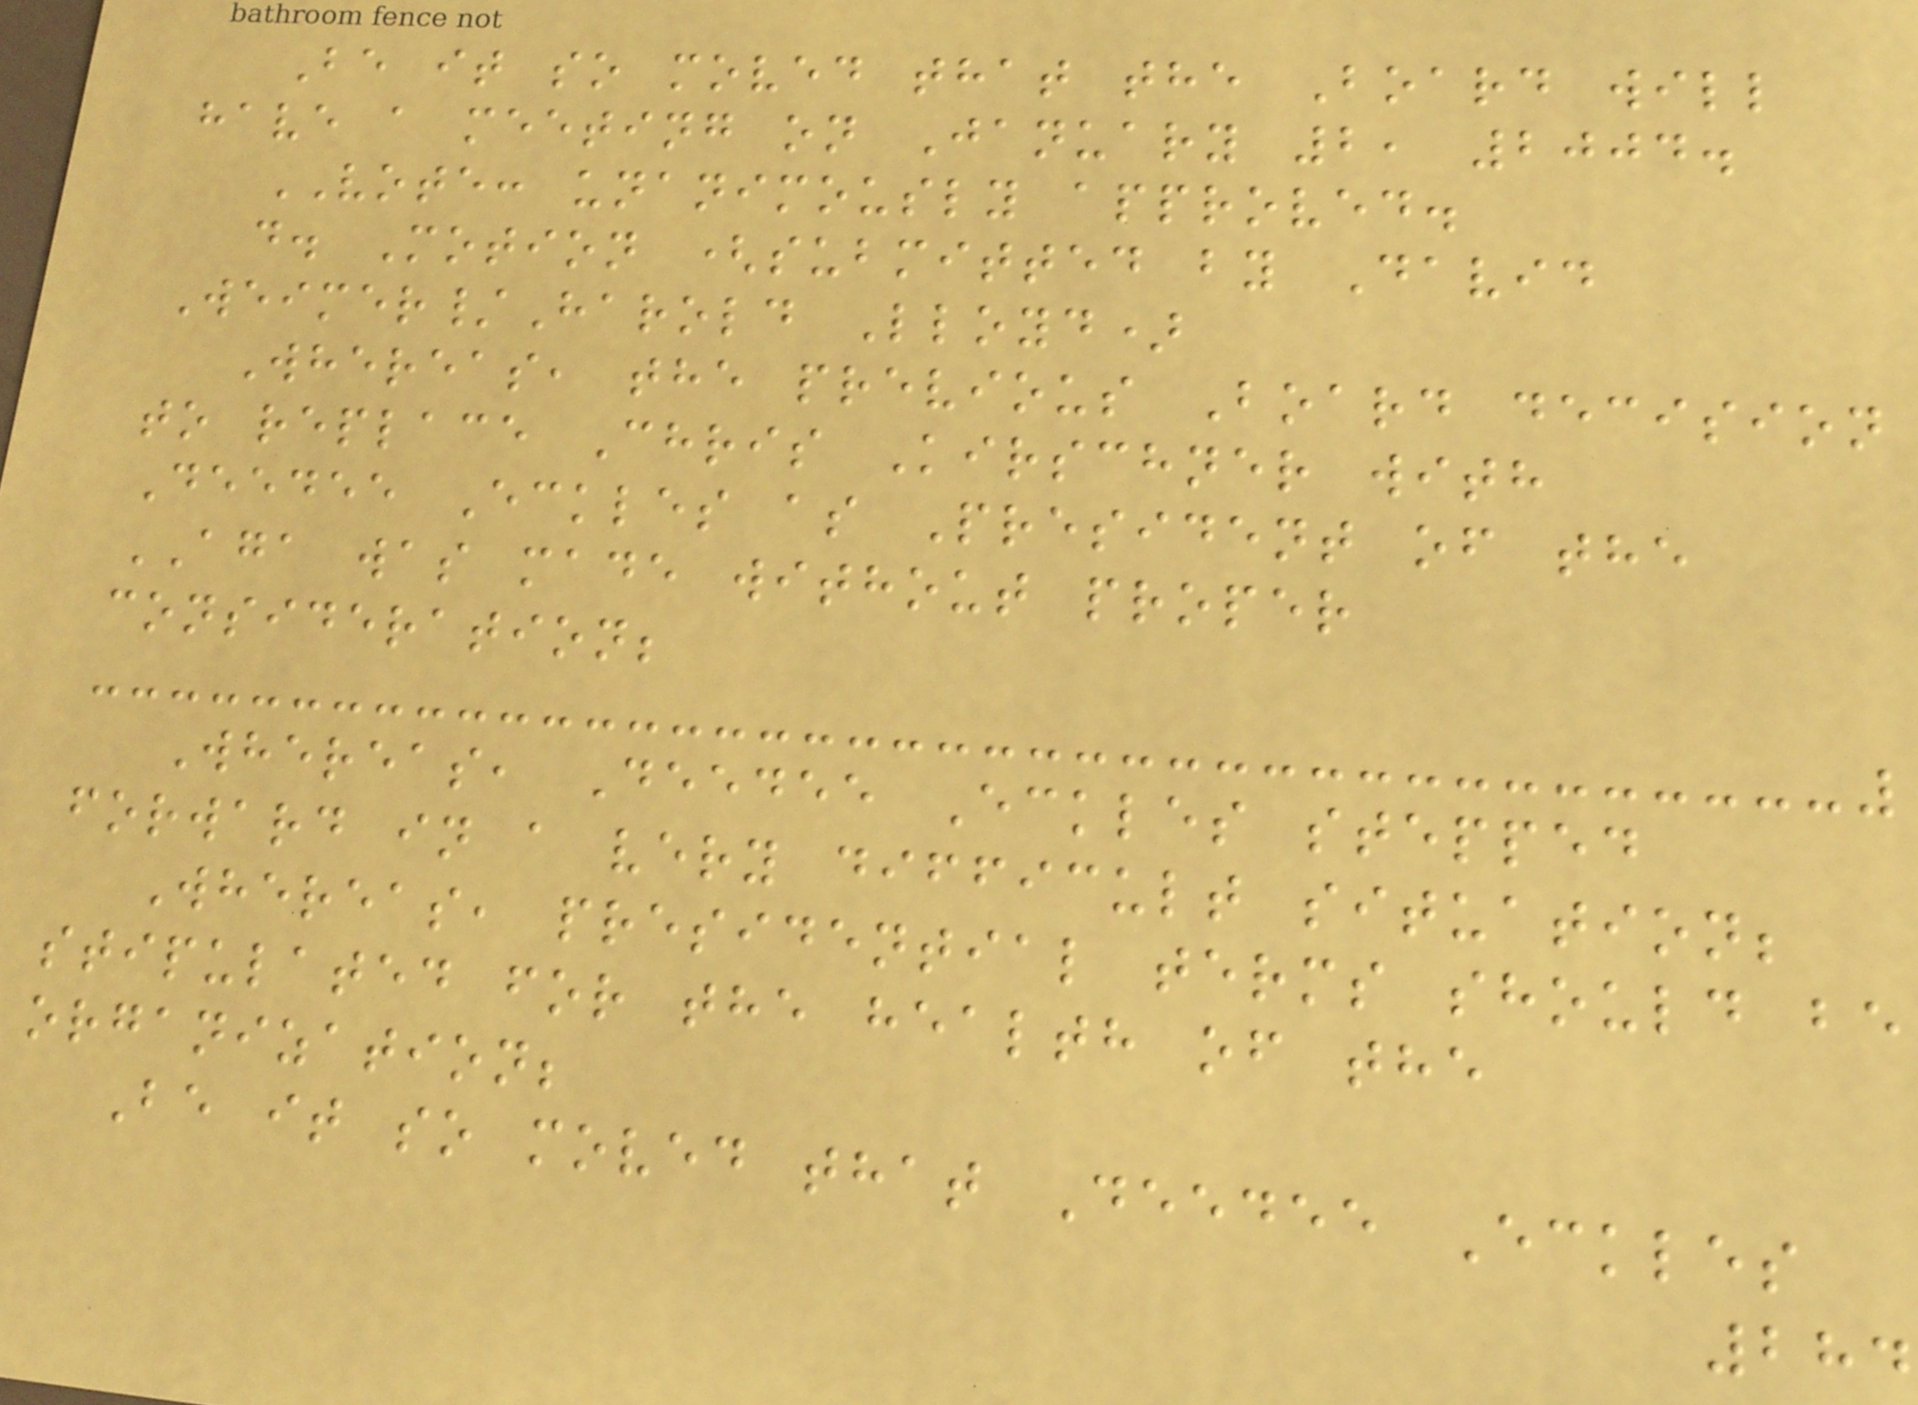Be it so moved that the Board will
have a meeting on January 2, 2004.
VOTE: unanimously approved.
d. Motion (submitted by David
Weimer/Harold Lloyd)
Whereas, the previous Board decision
to replace Chris Kirschner with
Deedee Eckles as President of the
AGA was made without proper
consideration;
Whereas, Deedee Eckles stepped
forward in a very difficult situation;
Whereas, presidential terms should be
stipulated for the health of the
organization;
Be it so moved that Deedee Eckles
284
